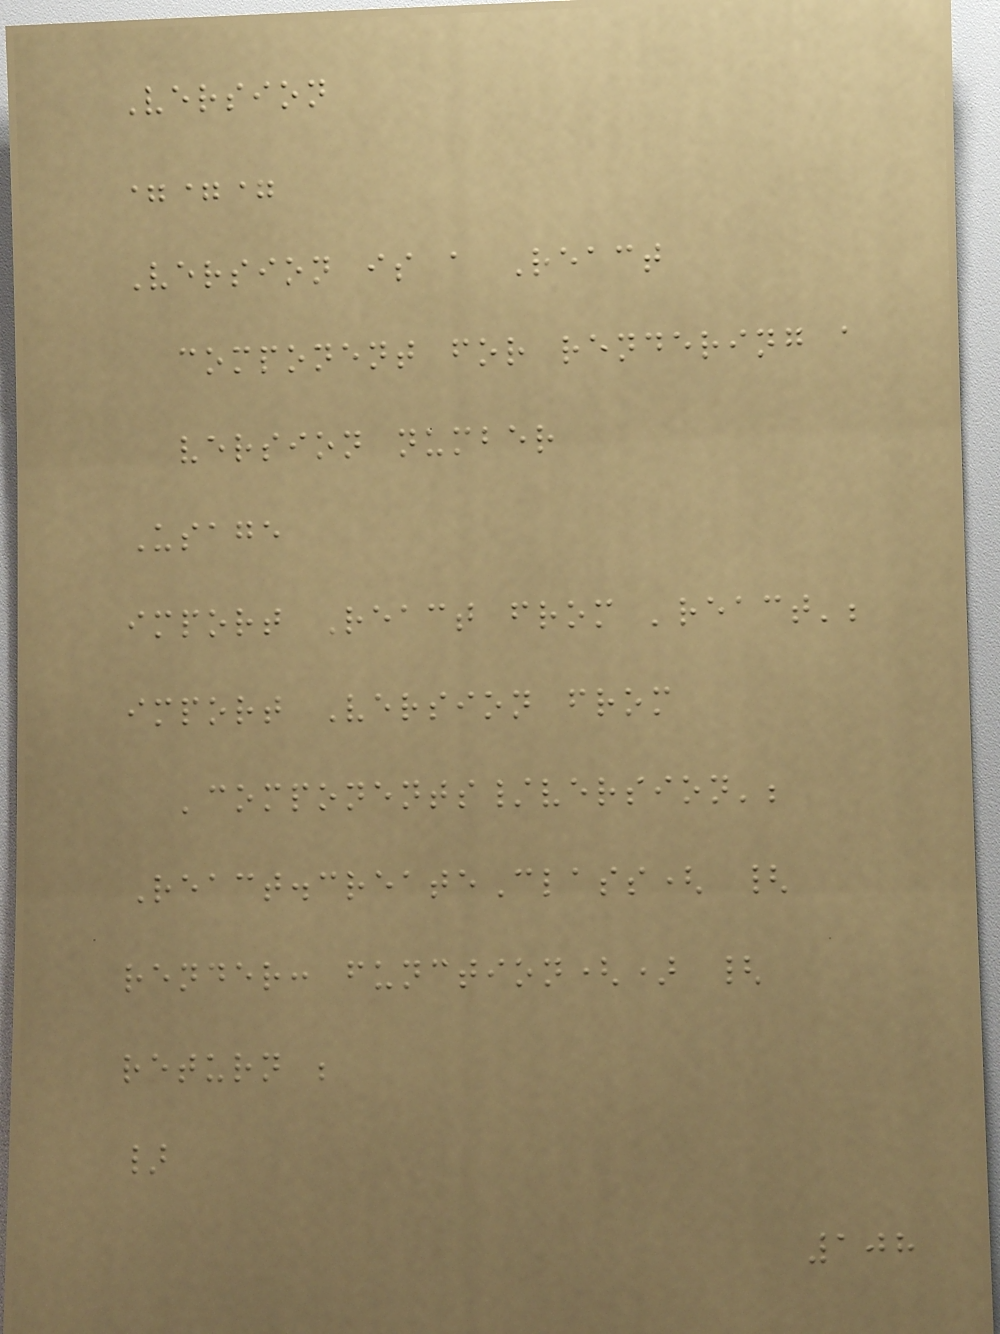Version
===
Version is a React
component for rendering a
version number
Usage
import React from 'react';
import Version from
'components/version';
React.createClass( {
render: function() {
return ;
}
108
